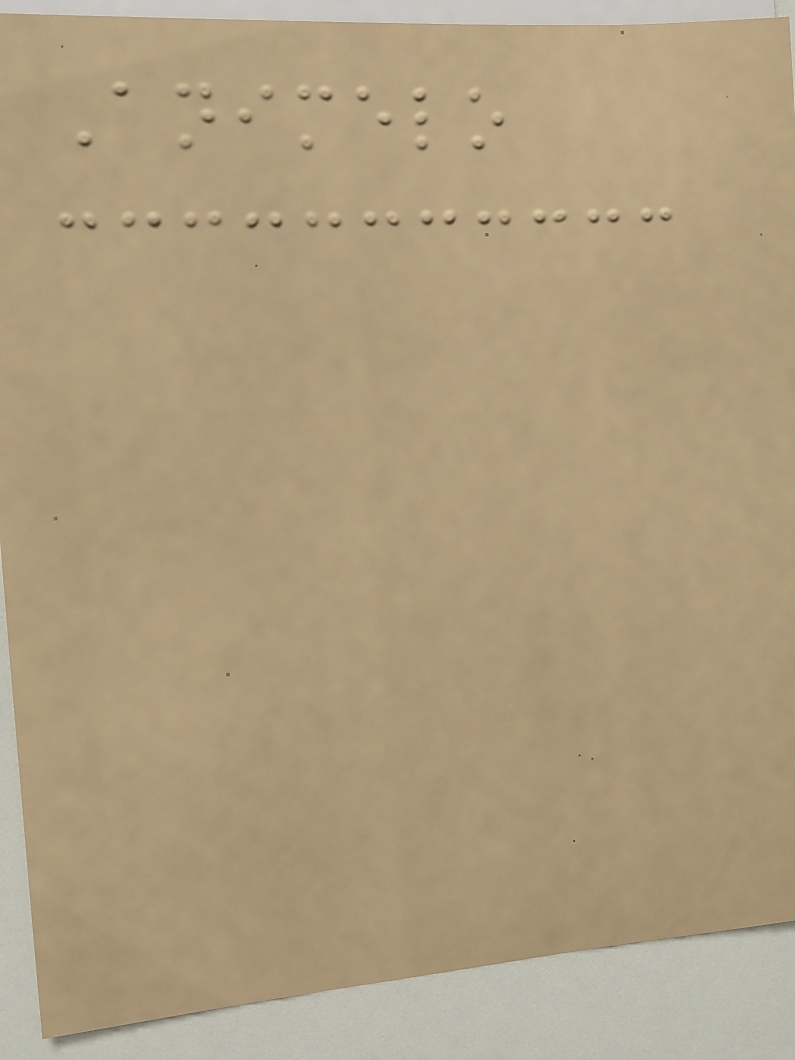Animelo
